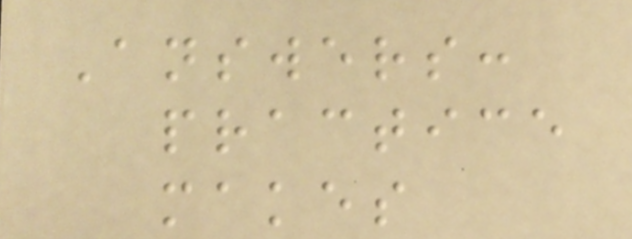Answers:
practice
makes
